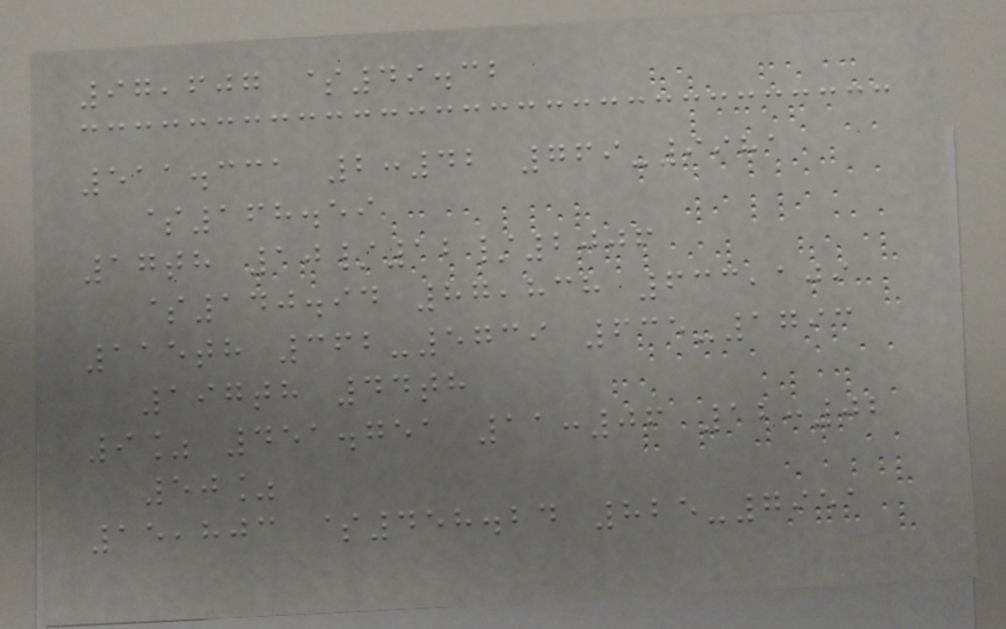97,607 $49.32
511.331 2:42 769-9981
$168.59
17th 10/12/2006
$140.94 87,838 633,109
115th 362-5739 635-1793
197th 44th
9% 451.751 11:06 12:02
50%
15,803 $458.24 825-7951
